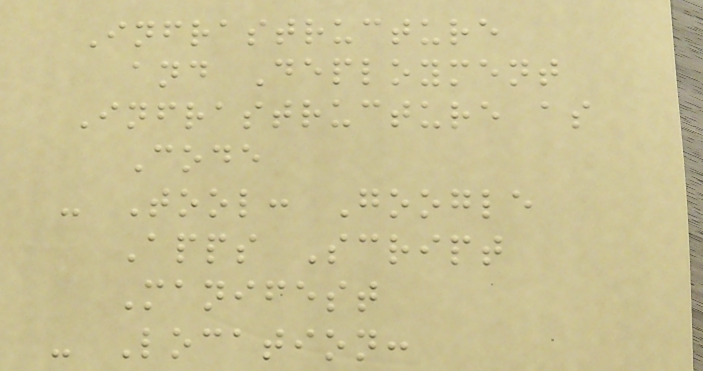Infrastructure
and Deployment
Infrastructure as
Code
- Tool: Google
Apps Script
Manifest
- Location:
